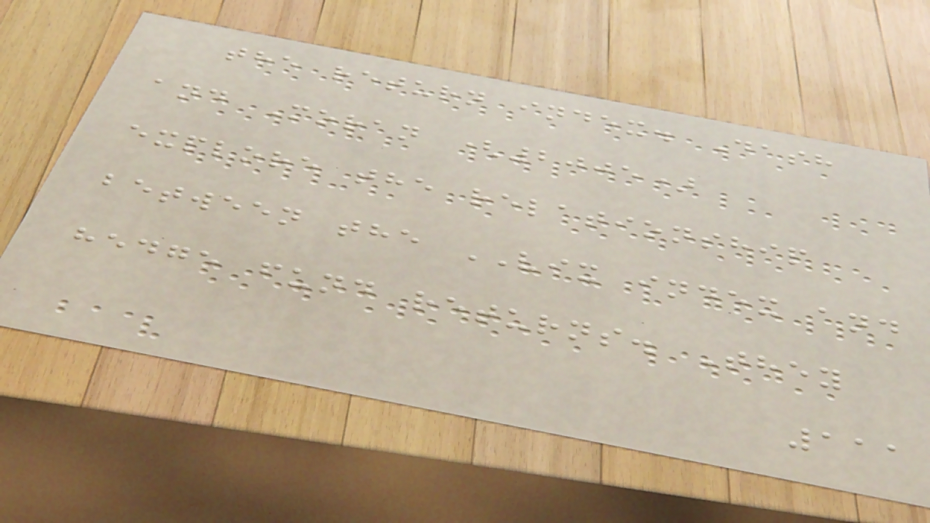the return index. Dash
and Moran (2005)
explore the relationship
between the VIX index and
hedge fund returns. They
111
